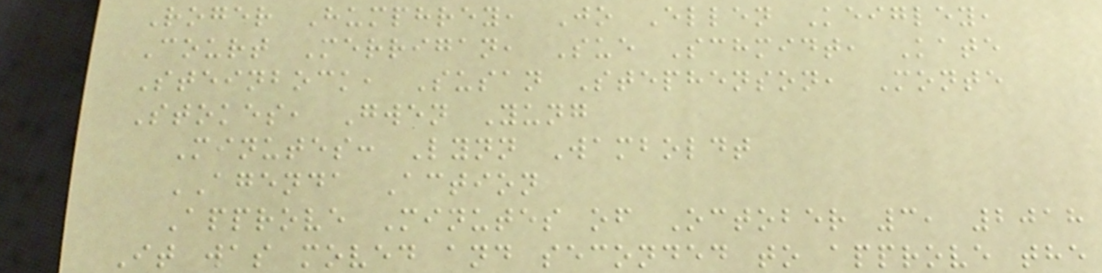Roger Humphrey, Jo Ellen Keigley,
Court Merrigan, Sue Schmidt, Kate
Steinbock, Susan Stephenson, Monte
Stokes, Gwen Yung
Minutes: Lynn Wamboldt
AGENDA Action
Approve Minutes of October 3, 2018
It was moved and seconded to approve the
